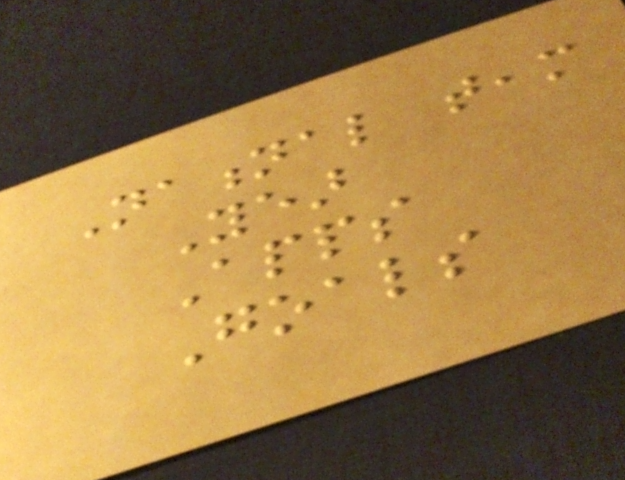National team
Year
Apps
Goals
